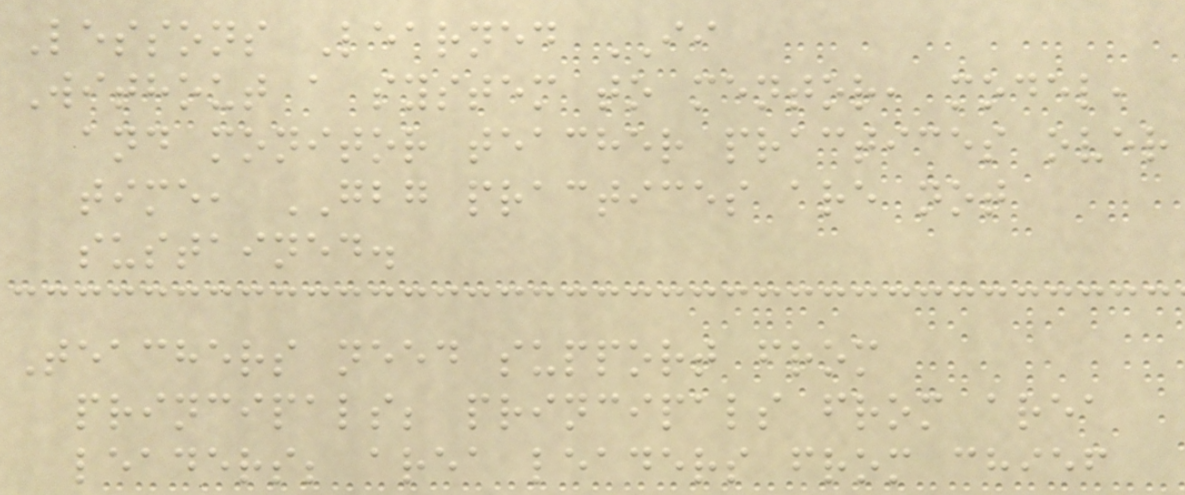Lessons Learned II
Without a system to mentor, model,
and monitor teacher practices over
time, GBG practices are not
sustained.
Teachers need support from
principals; principals from area
leaders; area leaders from chief
